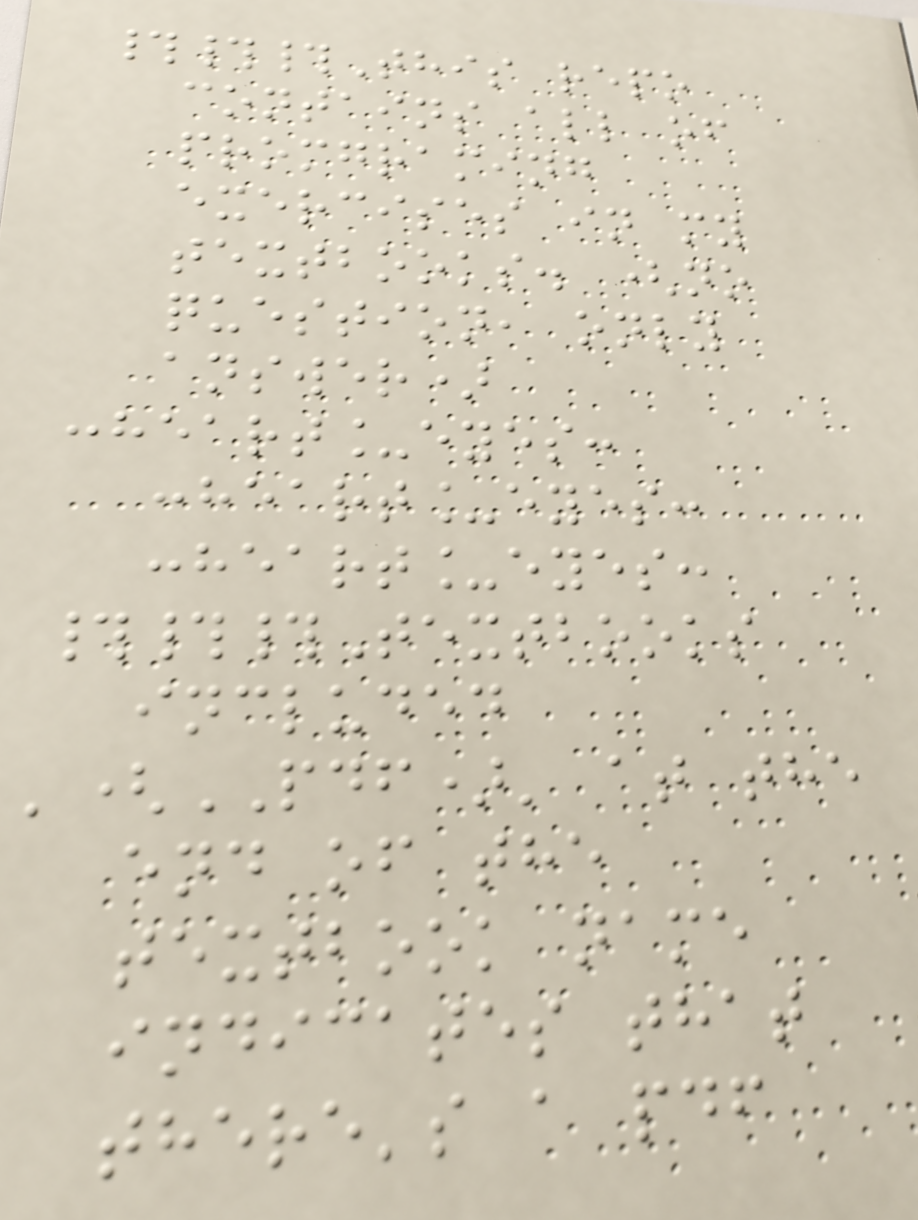###This repo
contains all of
promgraming
exercises in my
textbooks. (no
question, only
answer)
:heart_eyes:
:heart_eyes:
:heart_eyes:
###Textbooks
included
'(PDF)' at the
end of the
textbook name
indicates that
there's a pdf
